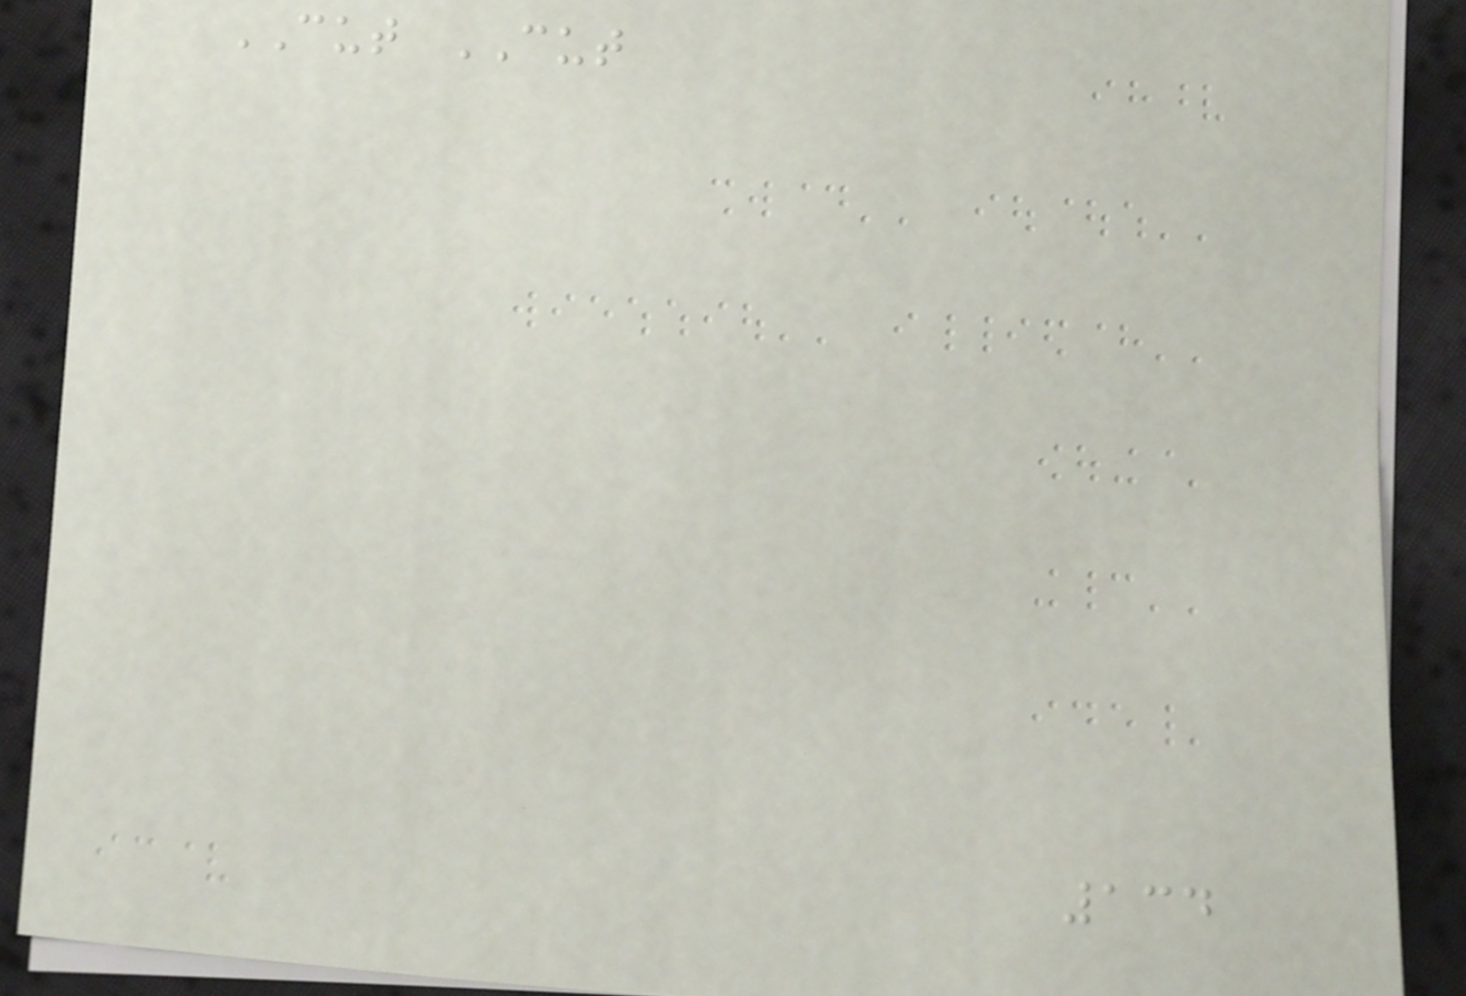CUT CUT
134
